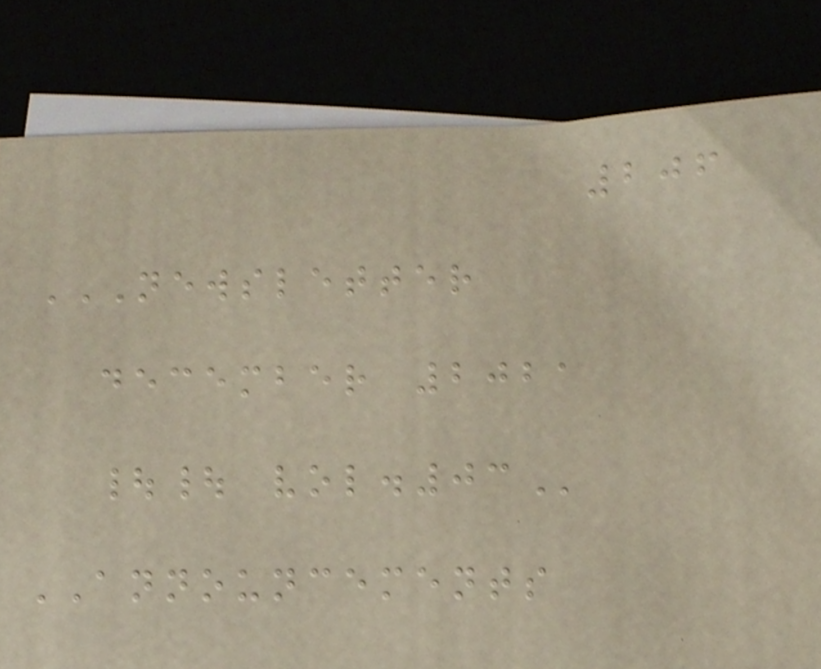206
NEWSLETTER
DECEMBER 2021
|| VOL.03
ANNOUNCEMENTS
